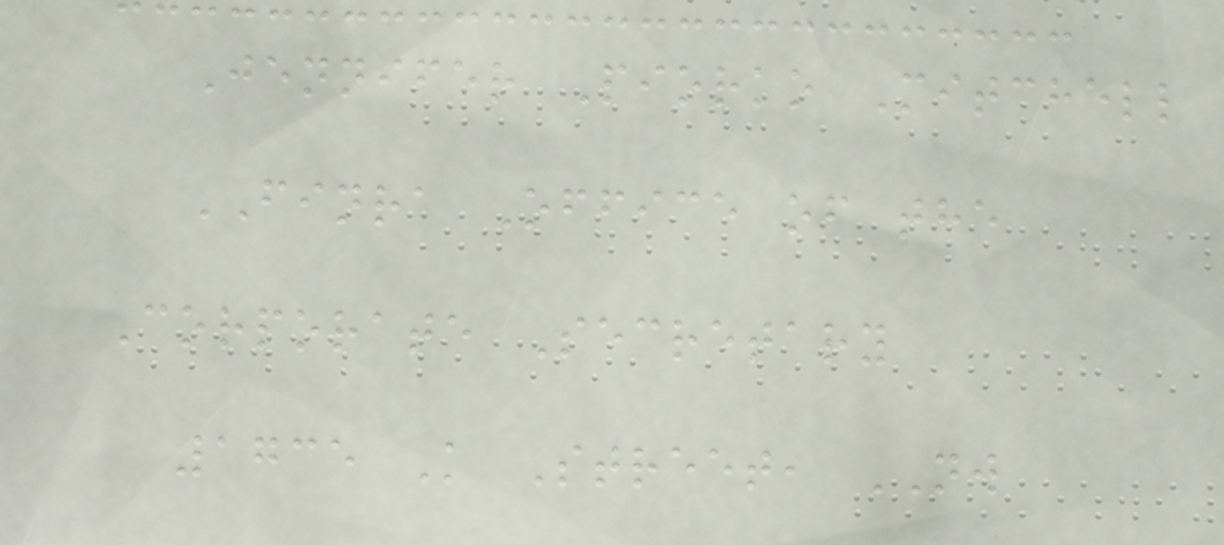Jennifer Piorko Mitchell
FINRA Office of the
Corporate Secretary
1735 K Street, NW
